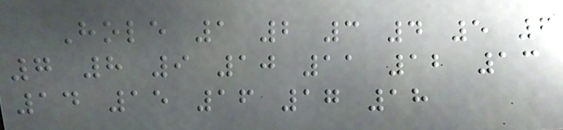Hole 1 2 3 4 5 6
7 8 9 10 11 12 13
14 15 16 17 18
